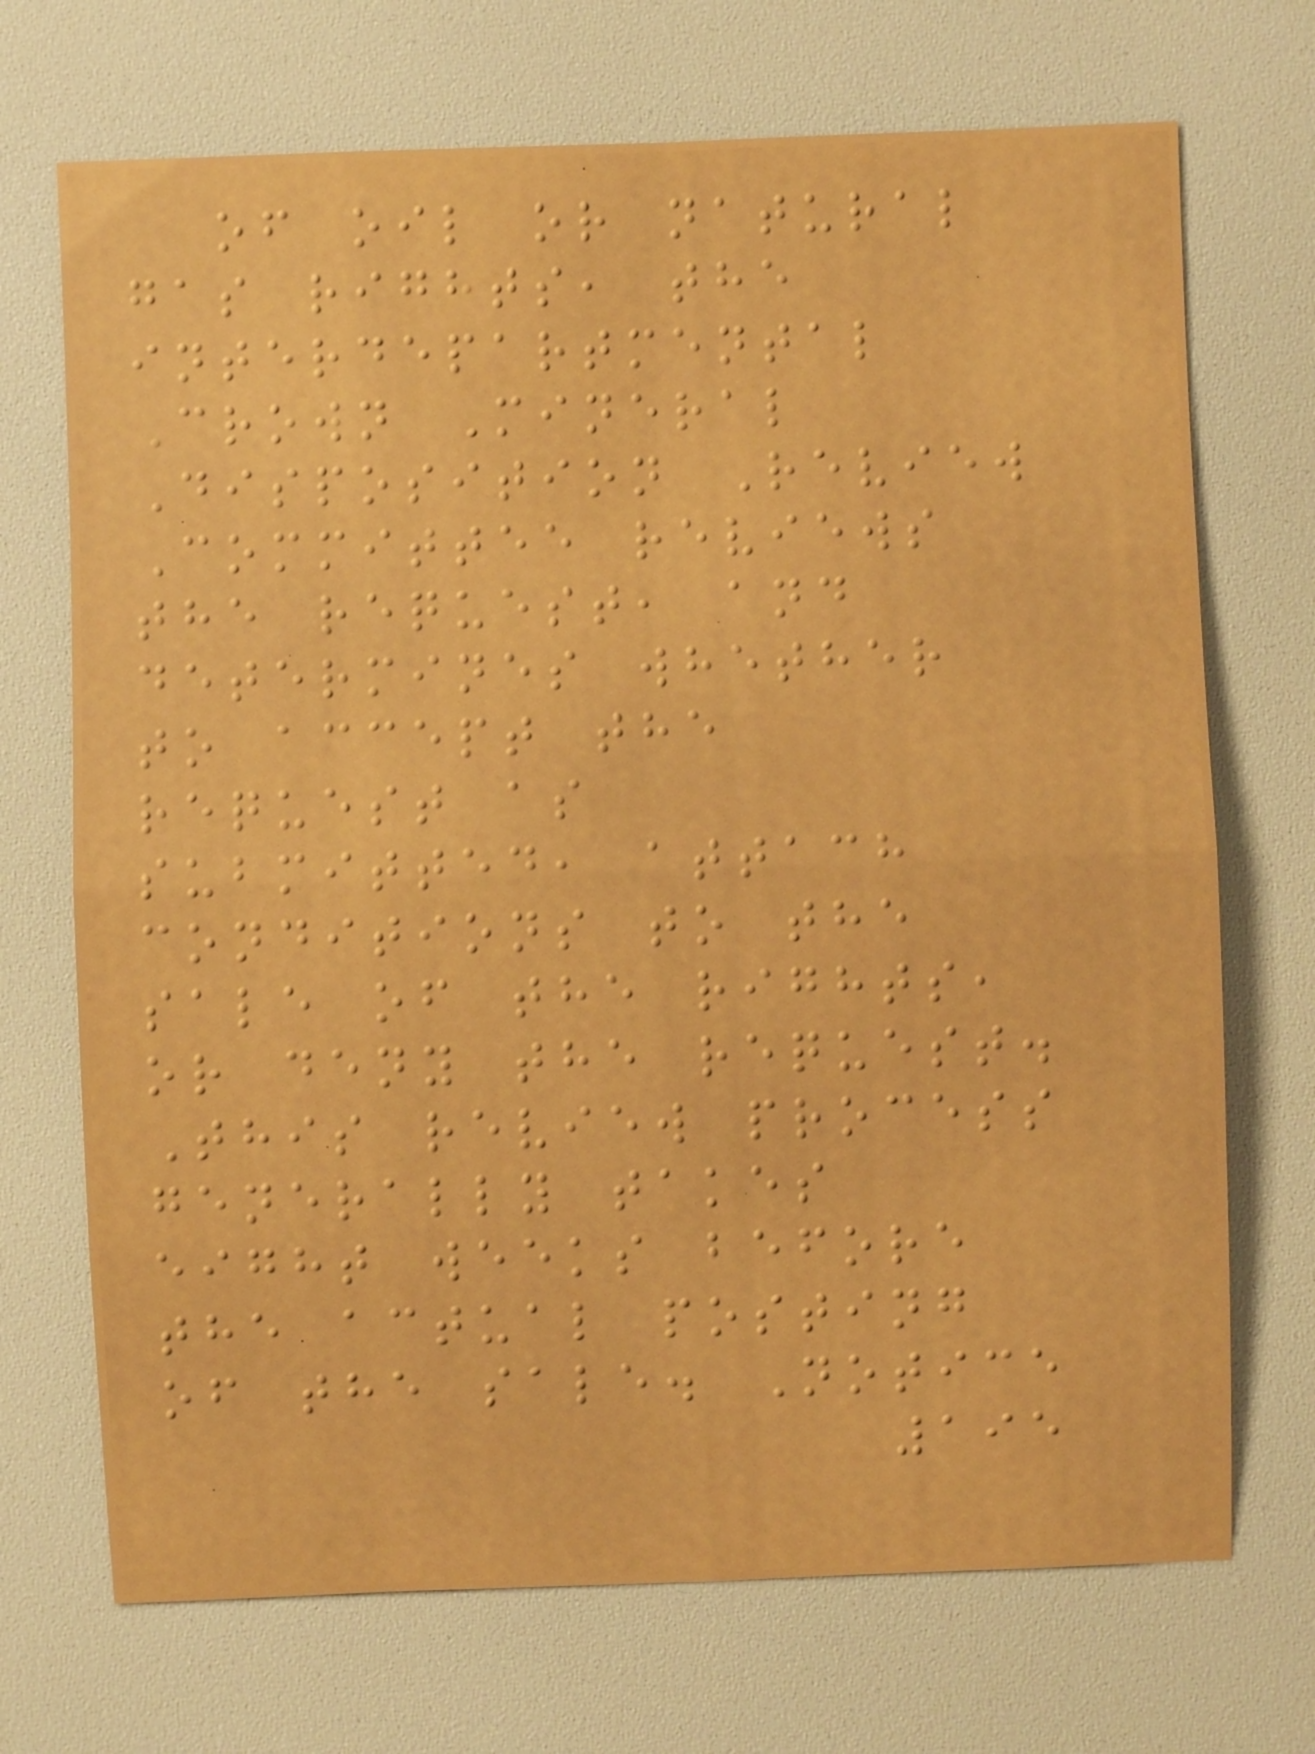of oil or natural
gas rights, the
interdepartmental
Crown Mineral
Disposition Review
Committee reviews
the request, and
determines whether
to accept the
request as
submitted, attach
conditions to the
sale of the rights,
or deny the request.
This review process
generally takes
eight weeks before
the actual posting
of the sale. Notice
195
